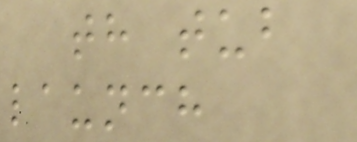th tub
launch
